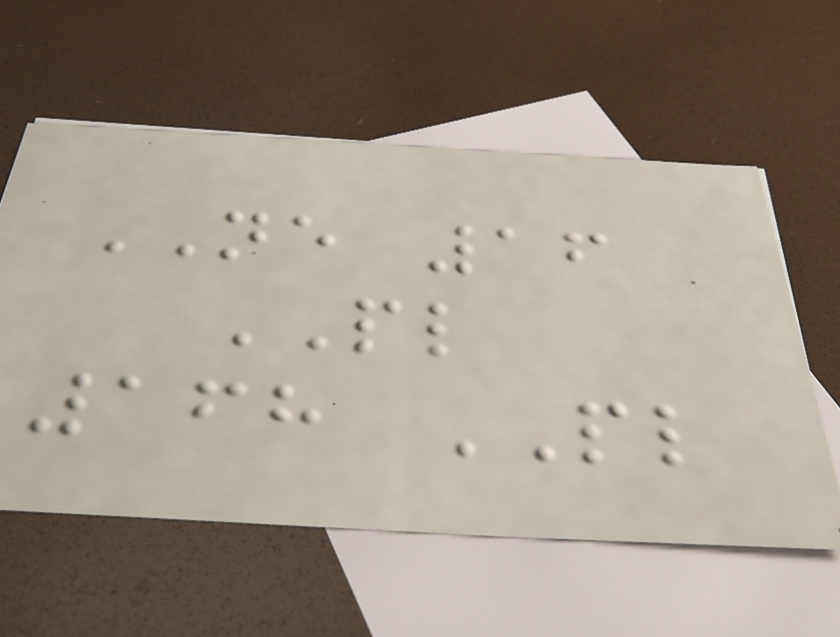NE 16
PL
168 PL
